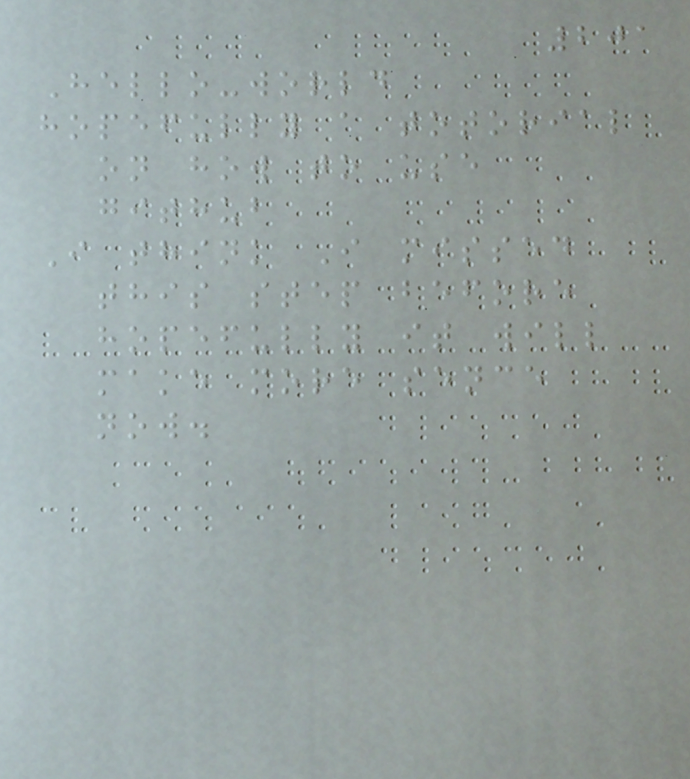201
Hello-world
hopefully a totorial
on how to use
github
I think I missed
this step before
hopefully it will
make more sence
now.
